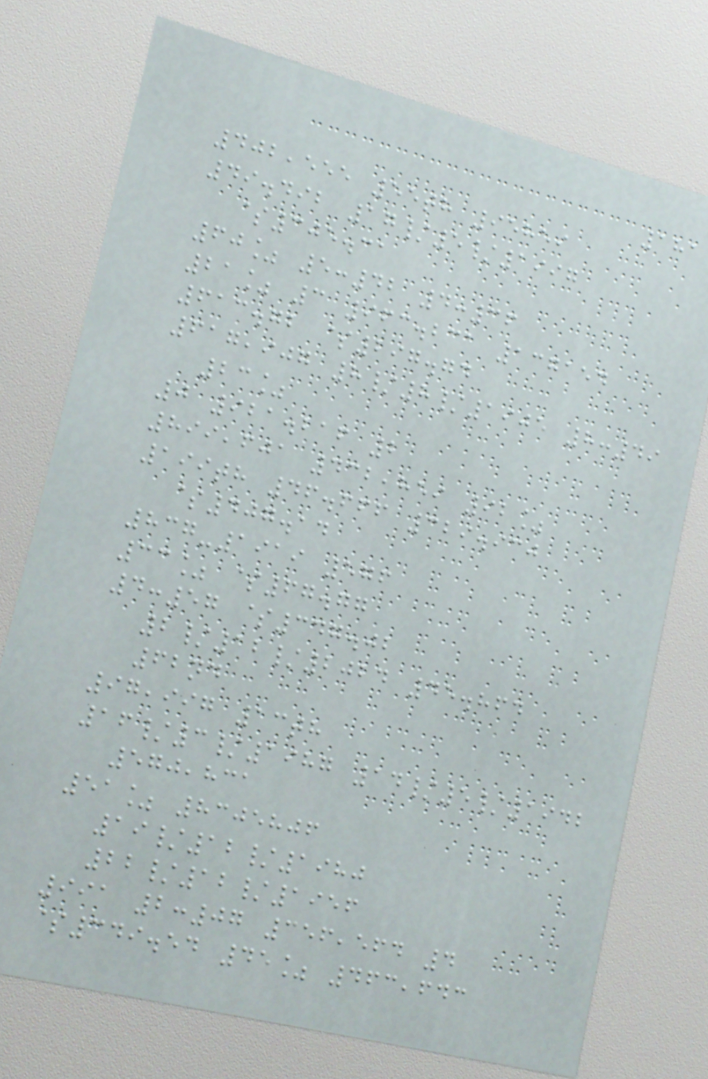181
402,555 55th 95859
49.492 17/5/1997
$305.31
60% 5:42 4:36
21% 3 963.231 137154
613.72 $297.74
617,907 8/8/1905 8:49
23%
0 921.216 2
899,601 432,859 92%
199th 46.666 329.930
$407.14
837-1919 576
33% $67.77
4:57 $347.02
2/12/2024 45.864
62nd
97,997 13th
16/3/1987 14/5/1942
570,831
51% 8305806
19/12/1980
22/12/1956
991 2:07 356,564 4
$349.54 45% 463,643
